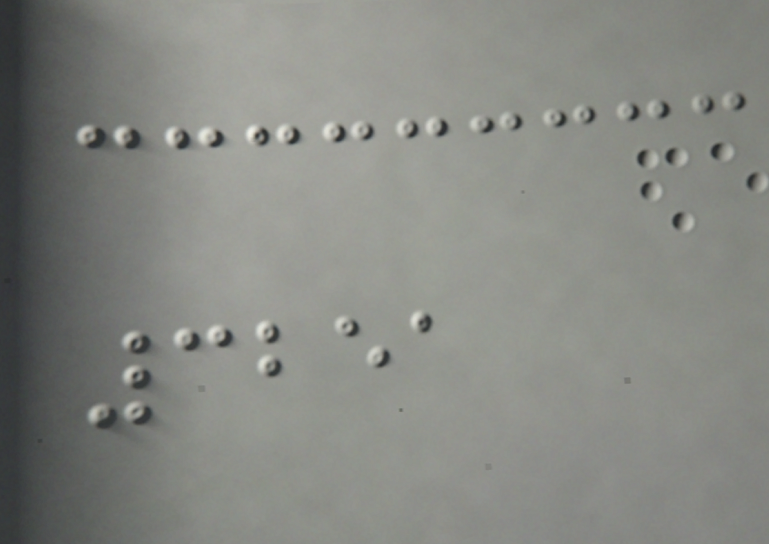3251
